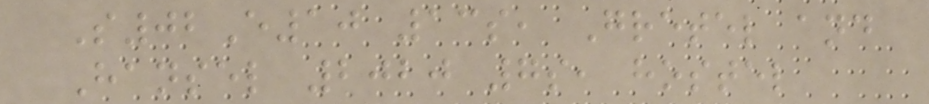S02E10 13s, Gretel and
Hansel 2020 7s, hostel
